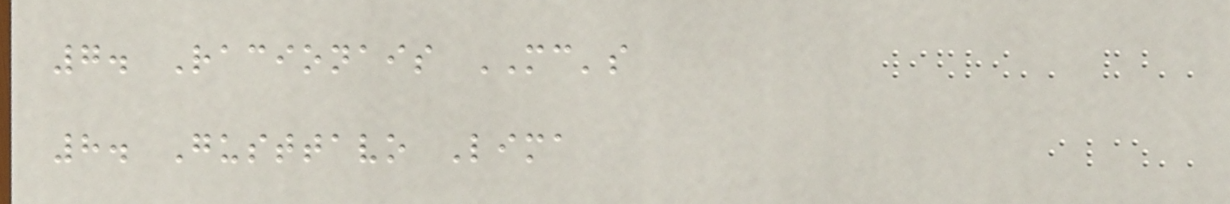7. Racionais MC's
8. Gusttavo Lima
